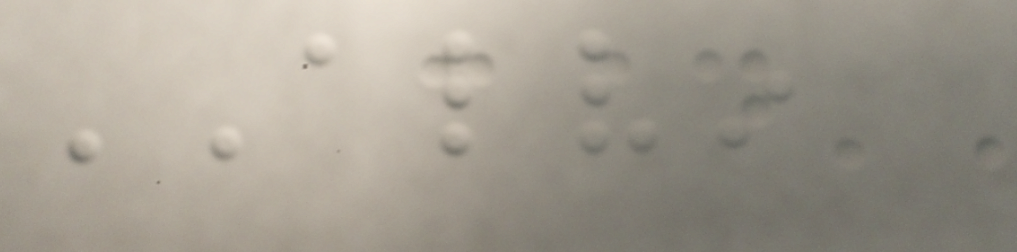ALVIN
